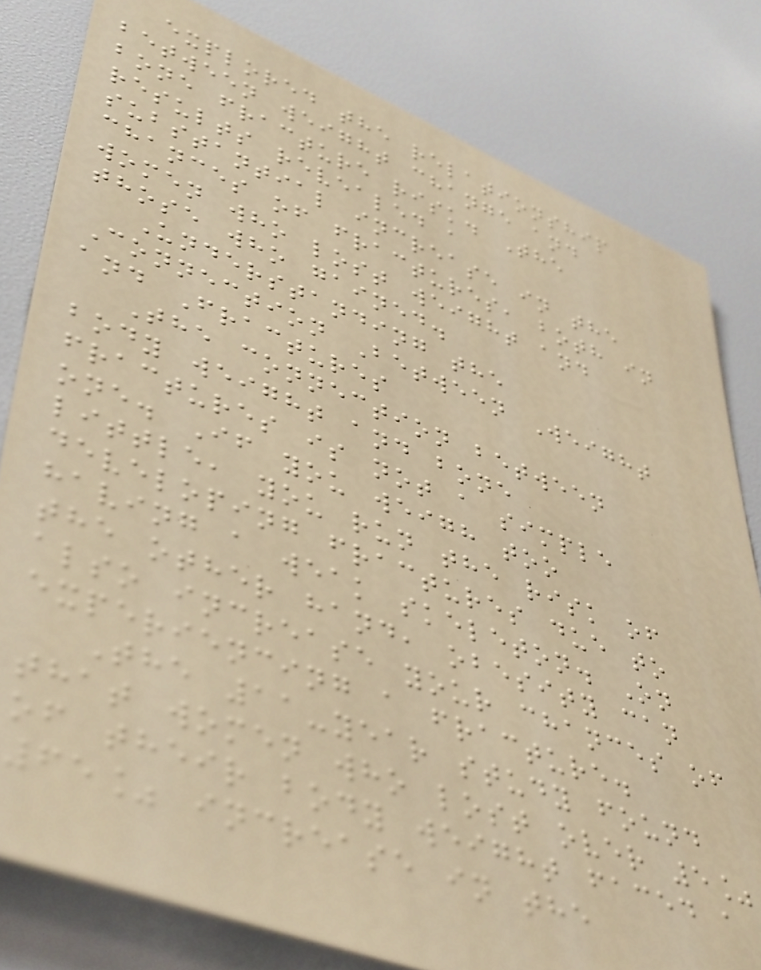explored the relationship
between weight change and
bone fracture risk. The
results revealed a
substantial increase in the
chances of fractures, both in
women who lost weight and
those who gained.
Understanding the
Connection Between Weight
and Fractures
The connection between
body weight and bone
fractures is not a simple
one. If you weigh too
little, you run the risk of
developing fractures due to
having a weak skeleton. On
the other hand, obesity can
also increase your chances of
experiencing a fracture.
The 11-year study found
that women who lost over 5%
of their body weight faced a
65% increase in the
